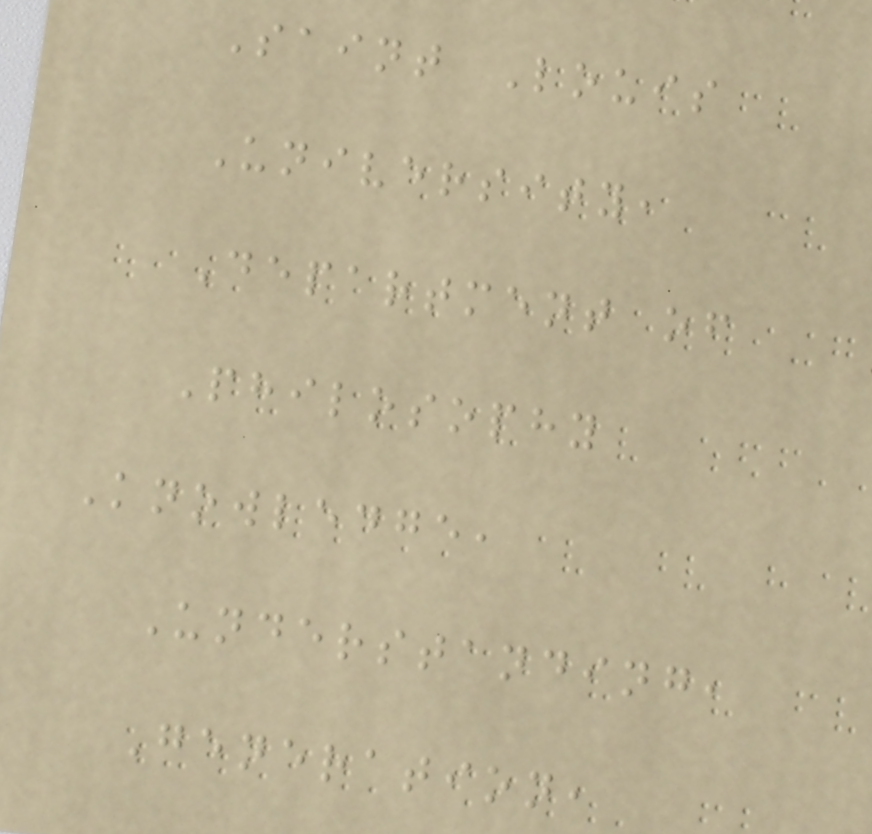Saint Louis
University,
Department of
Philosophy
Knowledge,
Understanding,
Generation,
